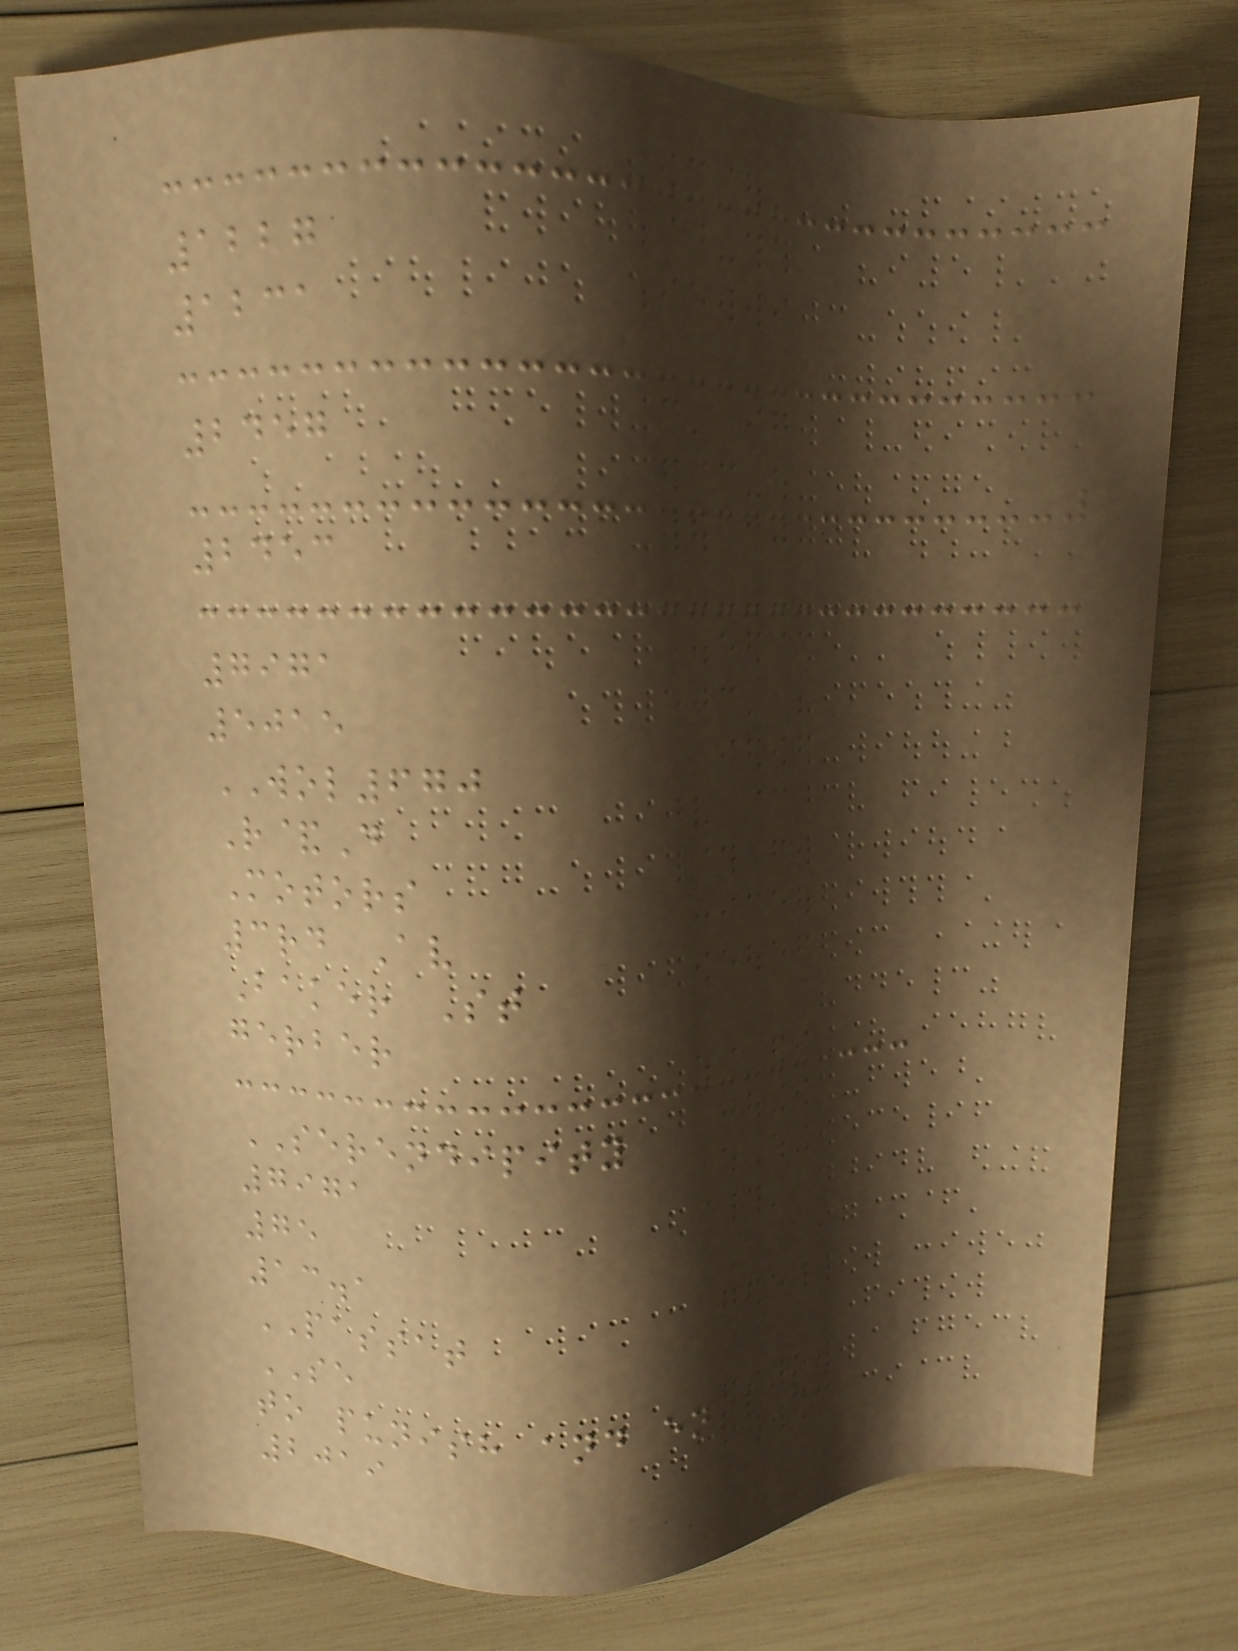1227
1231
2457
2453
7971
5015
WOL670
R&D
Motors
3rd Av
Baker St
gerber
SERENDIPITY
7971
75
13.1
PASSAT
SE
to punish and enslave
2019
